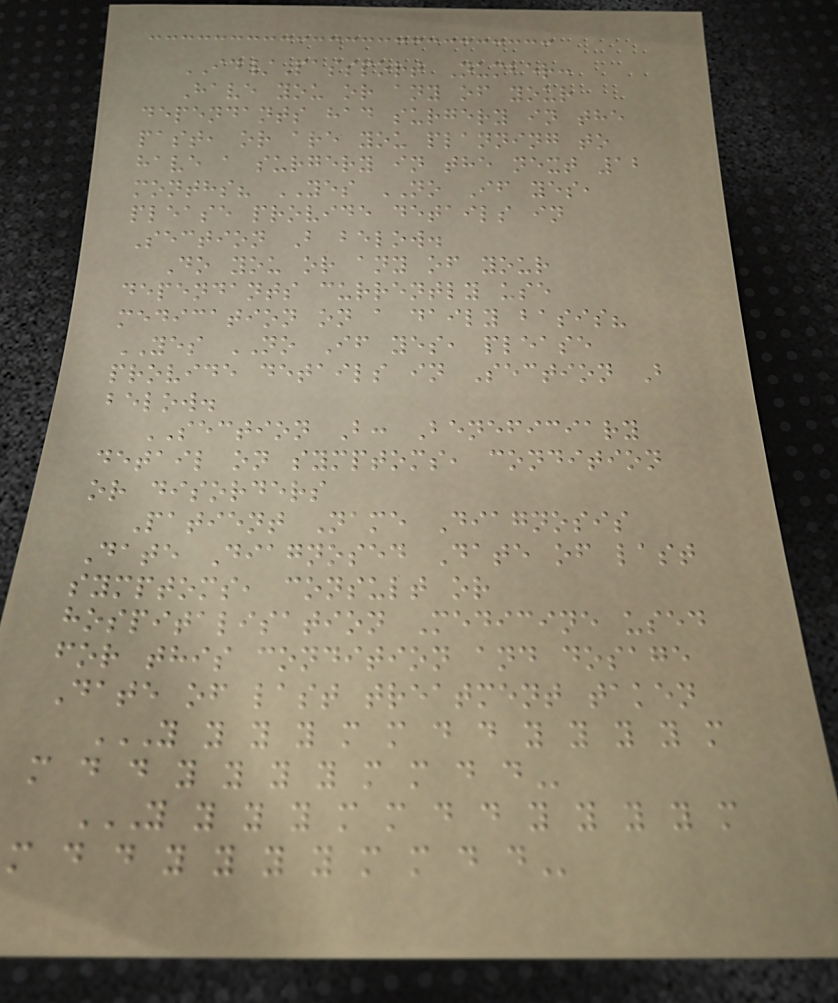ID/Passport Number:
Have you or any of your
dependants had surgery in the
past, or are you planning to
have a surgery in the next 12
months? YES NO If yes,
please provide details in
Section B below.
Do you or any of your
dependants currently use
medication on a daily basis?
YES NO If yes, please
provide details in Section B
below.
SECTION B: Beneficiary
detail on symptoms, condition
or disorders
Patient Name Diagnosis
Date Diagnosed Date of last
symptoms, consult or
hospitalisation Medicine used
for this condition and dosage
Date of last treatment taken
Y Y Y Y M M D D Y Y Y Y M
M D D Y Y Y Y M M D D
Y Y Y Y M M D D Y Y Y Y M
M D D Y Y Y Y M M D D
